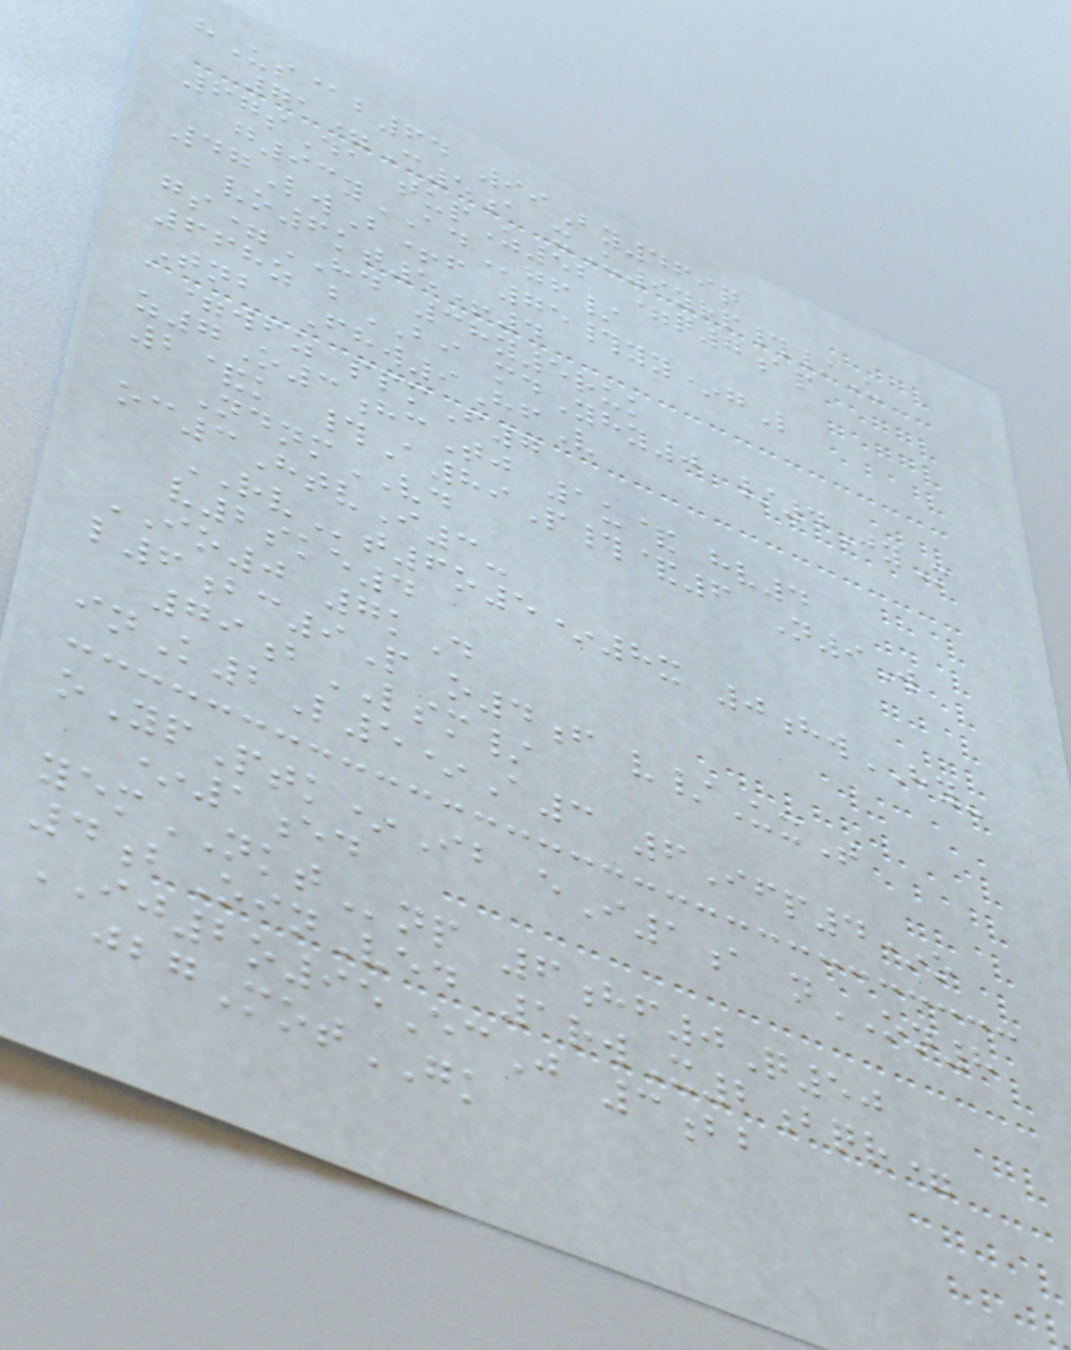hUs@b64 99By469q
71=C5a xU9yrp#/U
67sDa tupZ52 =q7ap
g93yADgf/
47LwB+f 75#yy*gL
vo6kt5+4
gs=HD 38y5ruk
668z bBI mdYhy0 /4JyM
Tnb Fhw9HfV
a=wfz ppmF7
z7O3hcTj 1u& hv4
2&k #A89P#&6 N9W
NdnmVD
oc3HtvI3-
RVt6o5*8x 0hwHY-
v2ske4
IO0 7kD
l6bc9P o4f v/UxT
79bLSM/
inK2L5*A3 6Ifp4*o
oYpPtk*Ib eI1a nON8
*1ed
yemNKTnp 6hf0Q50
4bOinVed 1rwX2bqr=
IJ2o95EcJ 3bb
jbgMotGK
